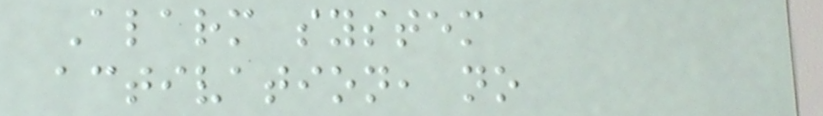Alarm system
activation, no
